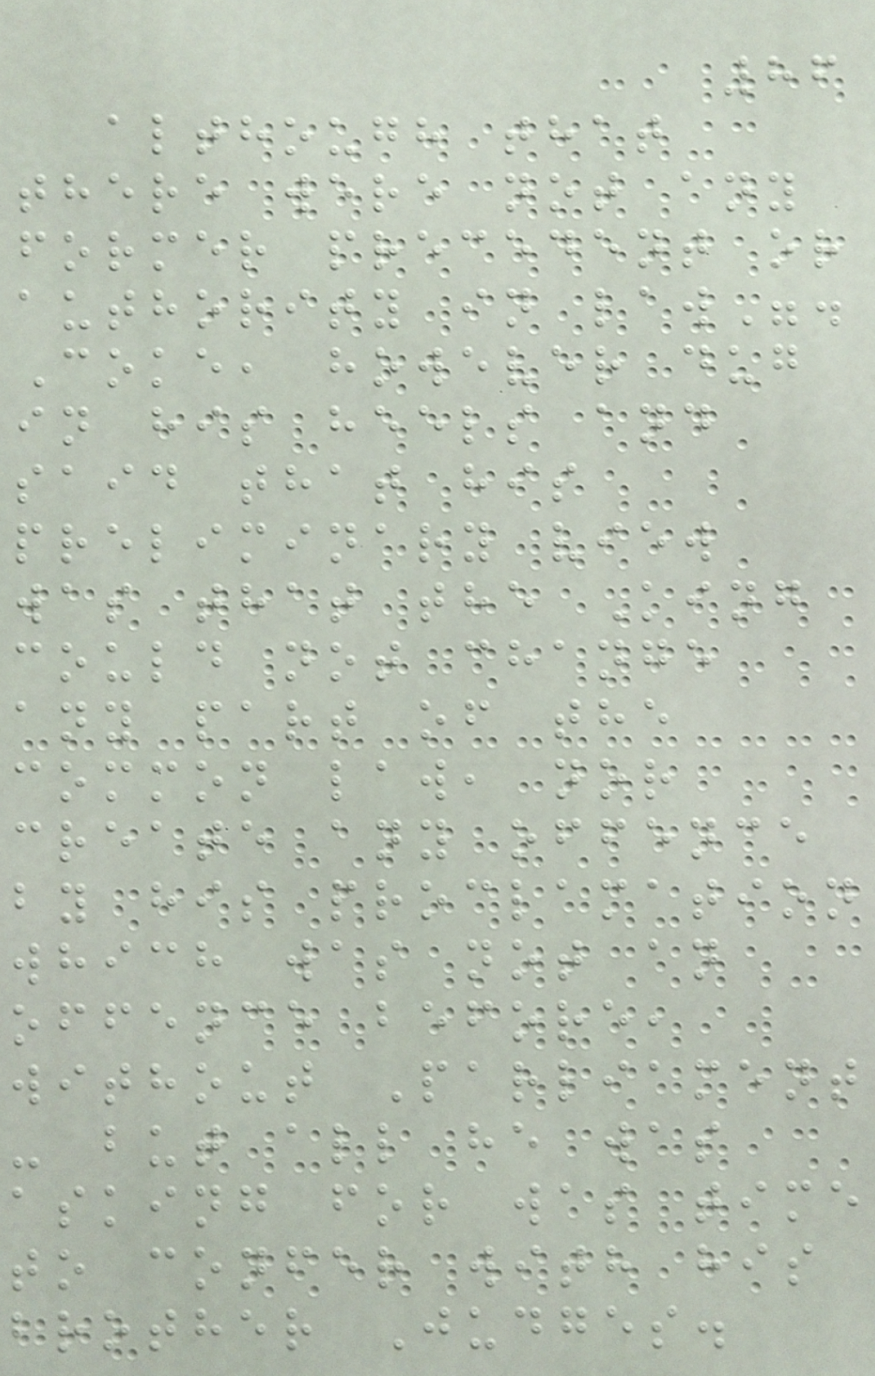86
although that
there were not any
former precedent or
authority in law".
Coke, however dug
in his heels and
said that his
preliminary view
was that the King
could not change
any part of the
common law, nor
create any offence
by his proclamation
which was not an
offence before,
without Parliament
- but all he was
asking for was time
to confer with his
brother Judges.
